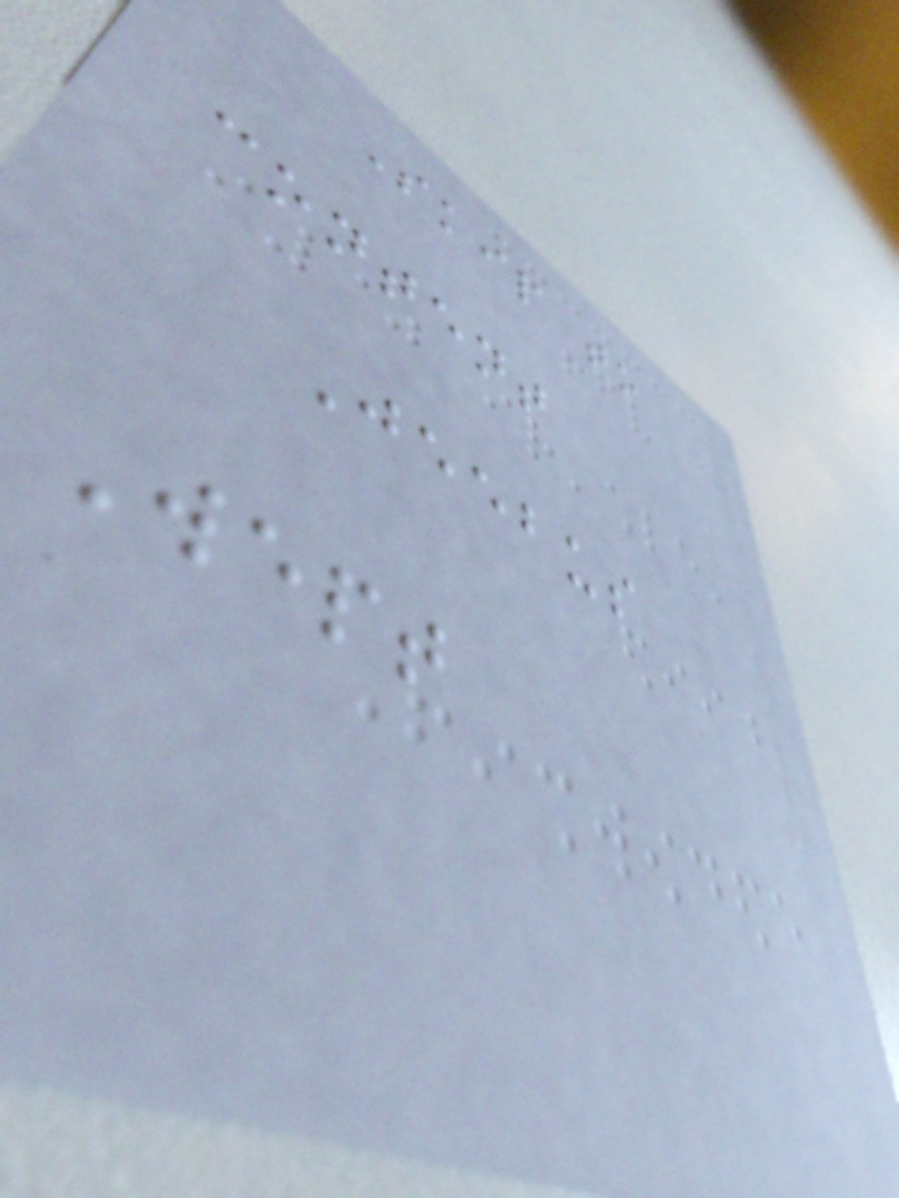Skip to
content
Jeebus
Wept
